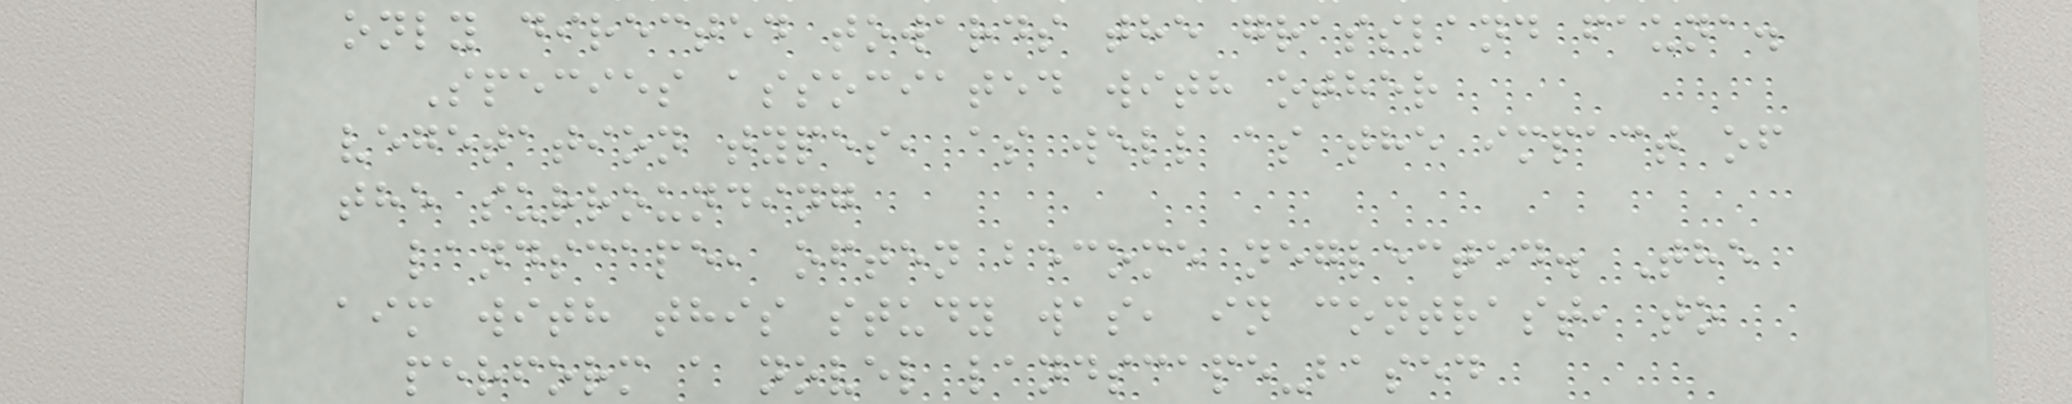only directed towards the grassland fauna.
Species associated with other
vegetation types, as well as the impact of
the surrounding
landscape, often become neglected. The
aim with this study was, in contrast, to
perform a novel landscape-based
